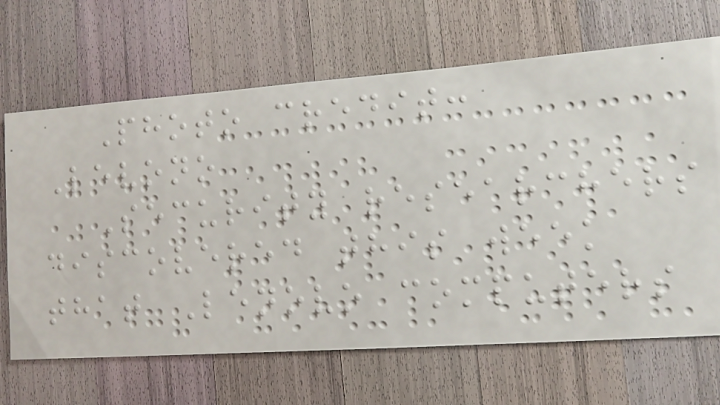Photo credit:
Levono
Security researchers
discovered this week
that Lenovo computers
